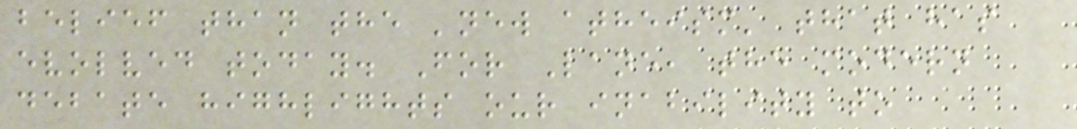belief than the 'new atheism' that has
evolved today. For Lane, the modern
debate highlights our inability to
